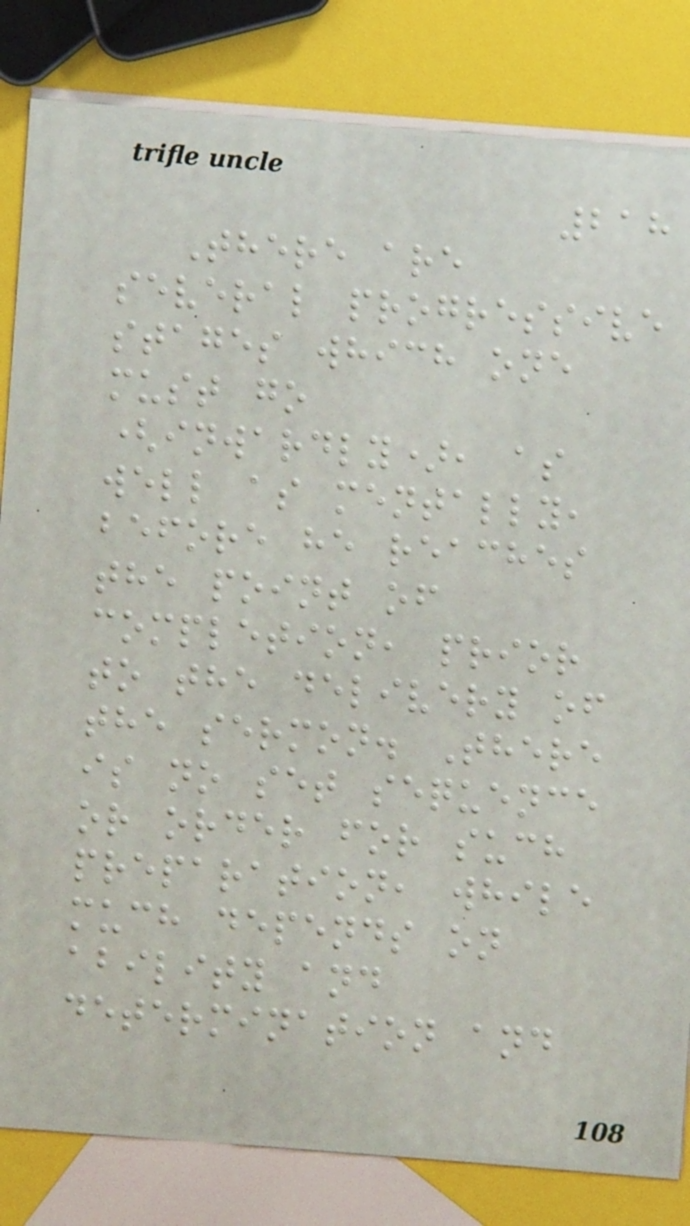218
There are
several progressive
stages which one
must go
(inwardly), as
well as mentally,
before he reaches
the point of
completion, prior
to the delivery of
the sermon. There
is no set sequence
or order for such
preparation, while
much depends on
ability and
determination and
